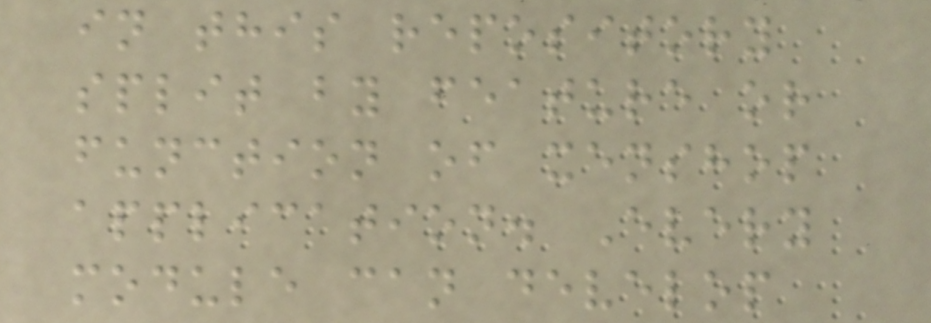in this repository
split by feature or
function of xenshop
application. Every
module can develop
